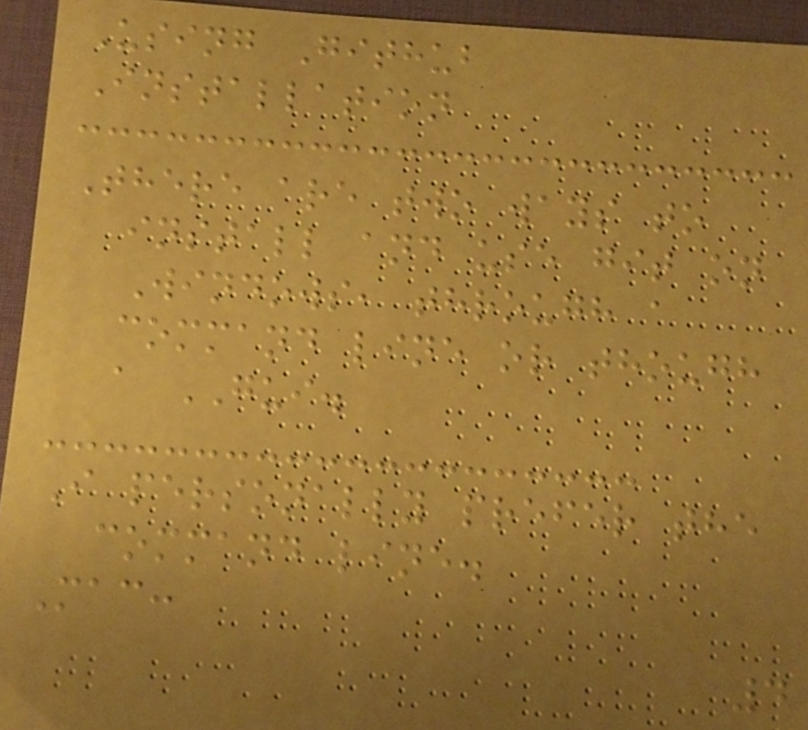Using Github
Installation
There are two ways to
install and use git on
Windows, through a
command line or though
a GUI.
I personally prefer the
command line.
Mac:
4
